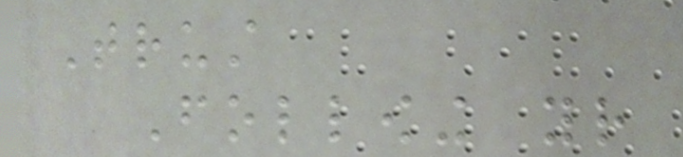Trust
Following your
